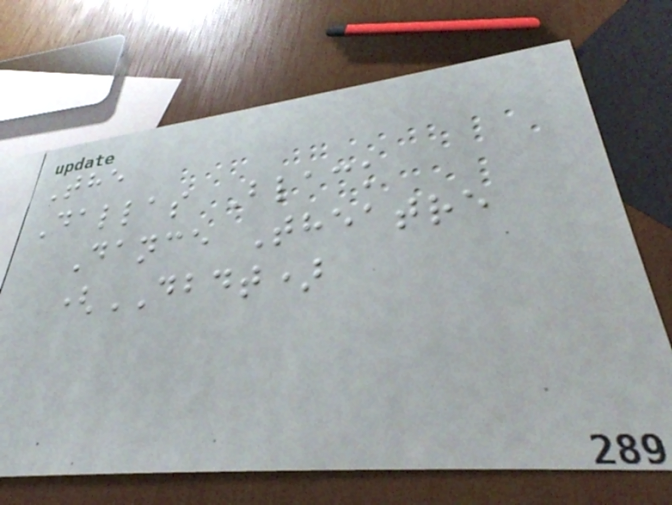The
Dallas Black
Dance Theatre
(DBDT)
